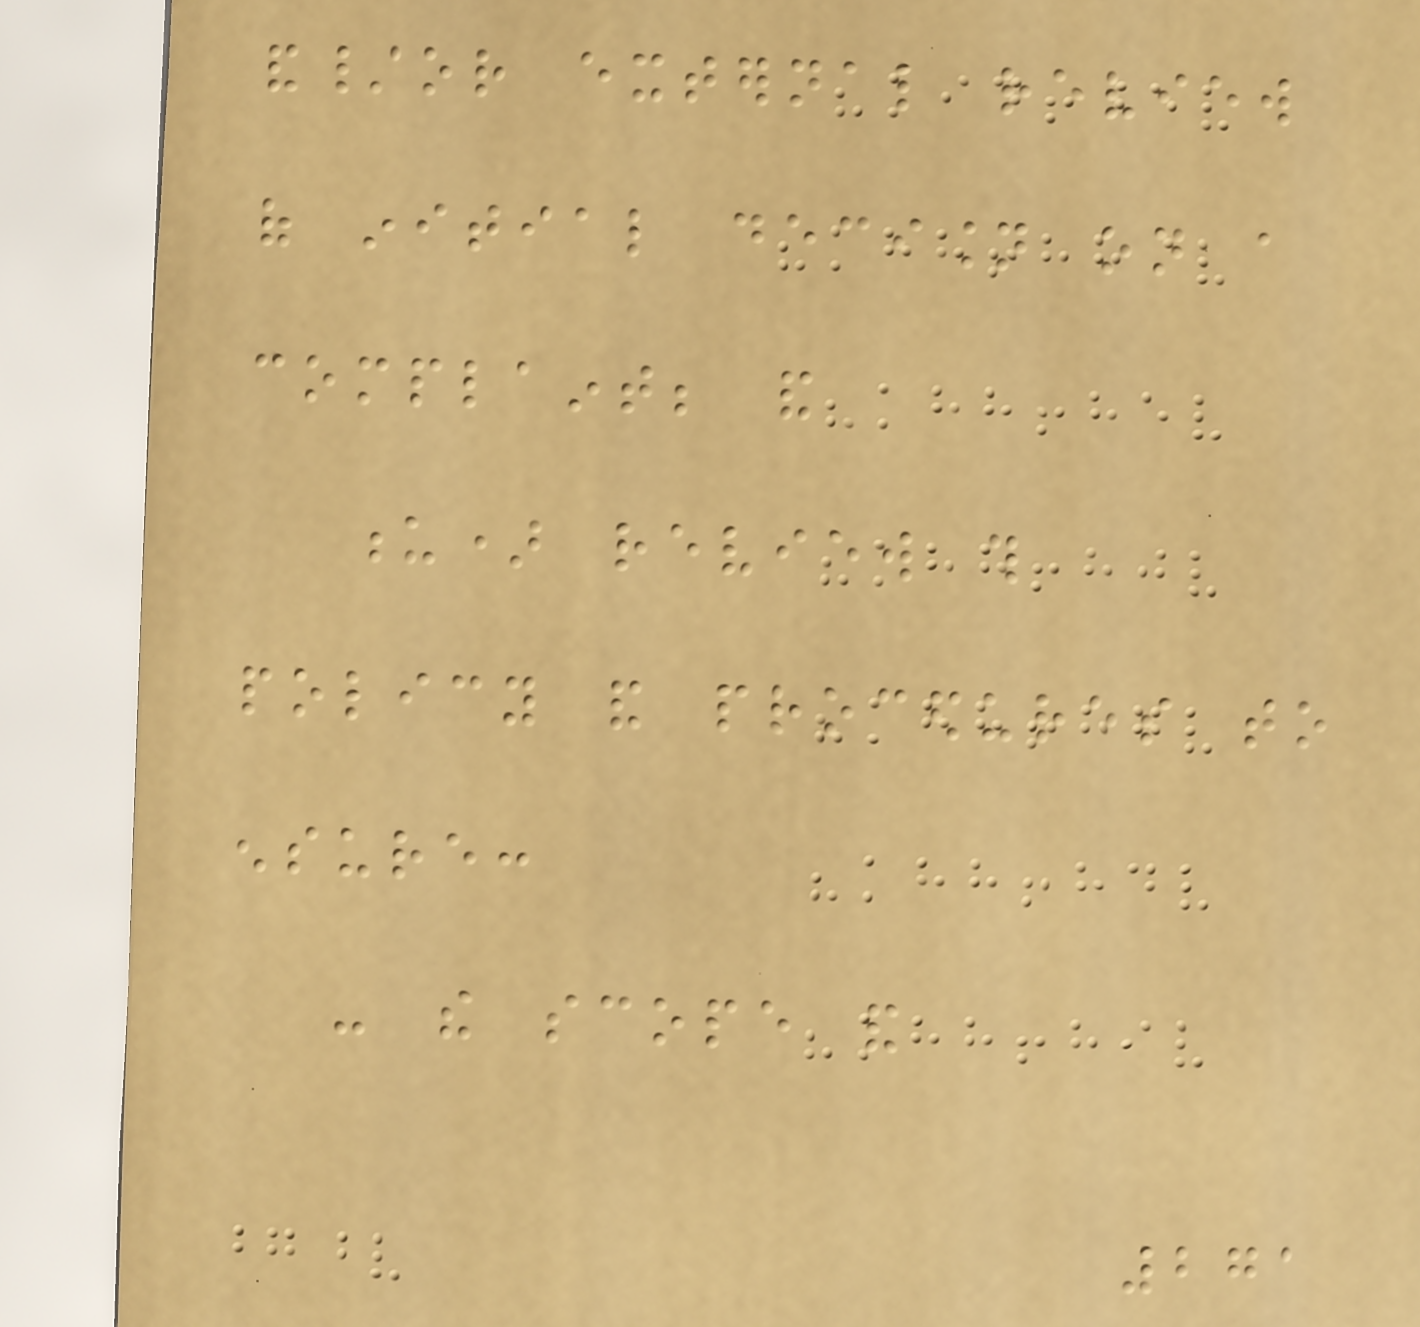and/or external review
of initial decision on a
complaint; and
u) review this
policy and procedures to
ensure:
- the scope and
271
